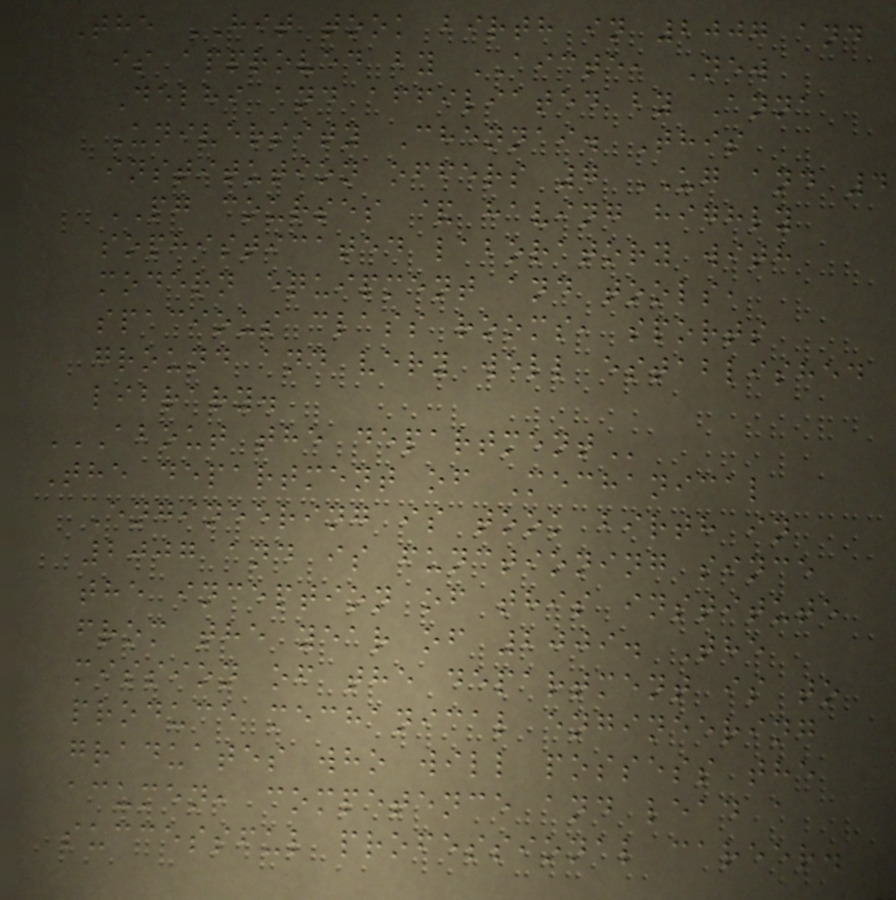The HIT took birth in 2007 and
is approved by AICTE, New
Delhi and affiliated by Anna
University Chennai. This
institution offers 7 UG and 4
PG courses & having highly
sophisticated laboratory with
modern equipment and tools,
spacious class rooms, sports
ground and very well established
library.
ABOUT THE DEPARTMENT
The department of Mechanical
Engineering is took birth in
2007 and is functioning since
the inception of this institute
from the year of 2009. The
mission of the department is to
produce mechanical engineering
graduates who will possess the
acumen, competence and lead a
successful professional career.
